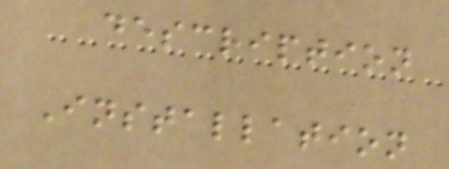description
Installation
